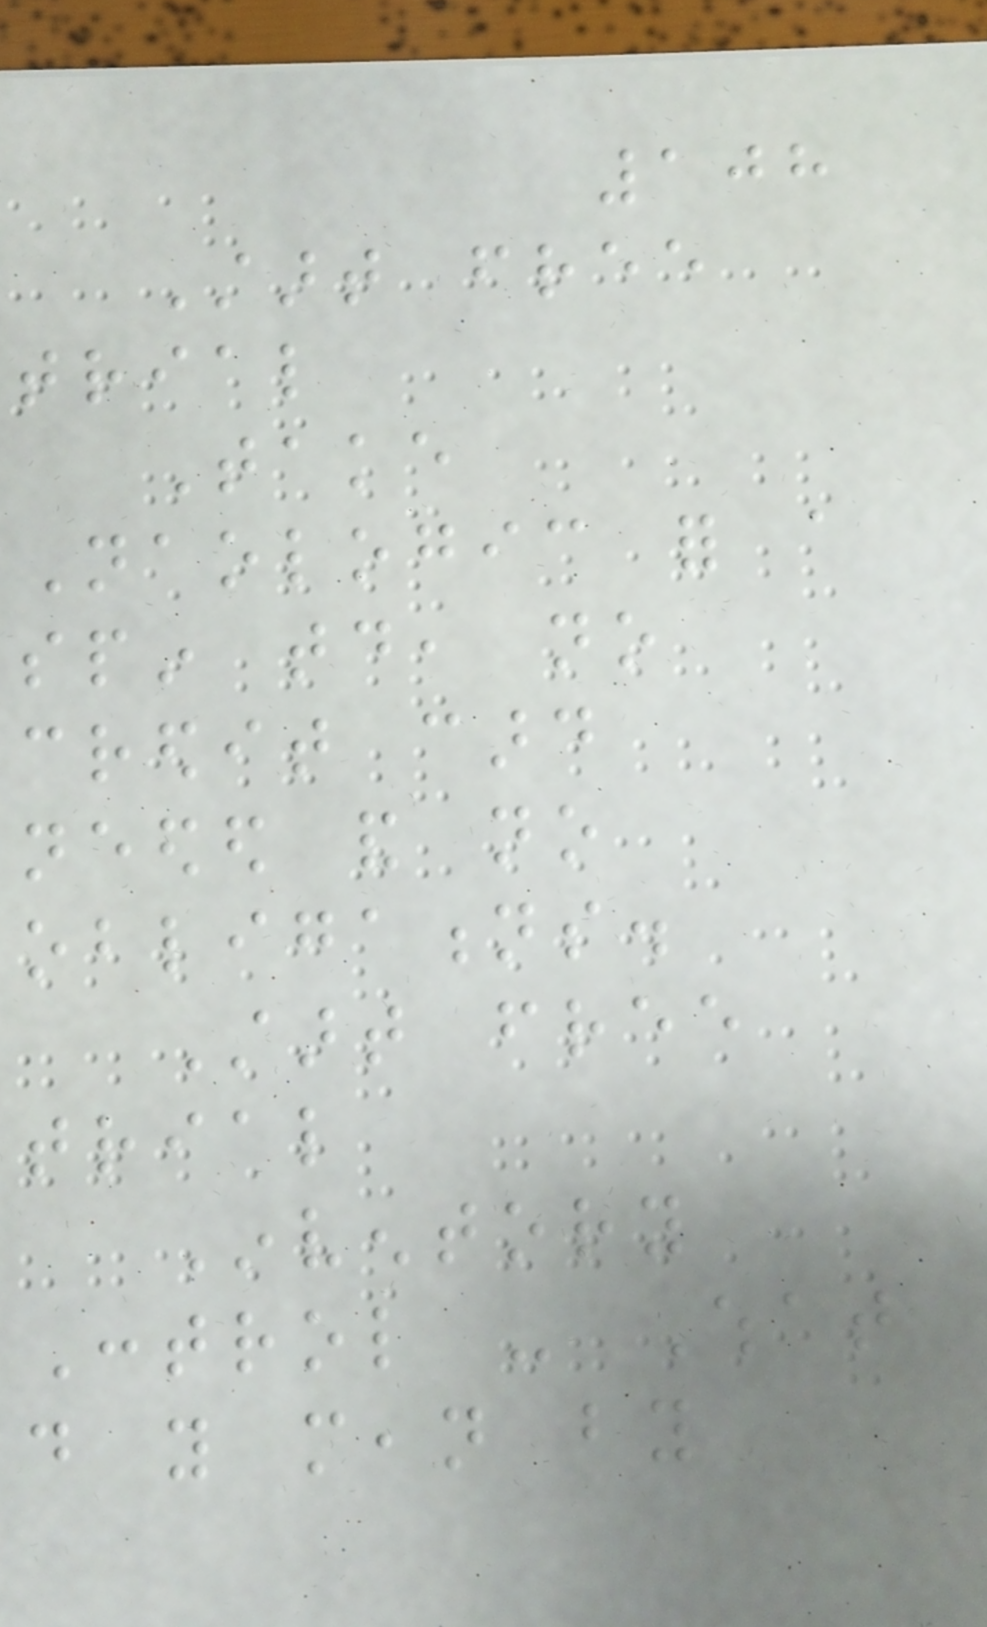108
Start free
trial
Take
Naologic for a
spin today, no
credit card
needed and no
obligations.
Start free
trial
Inventory
Control - What
do you mean by
